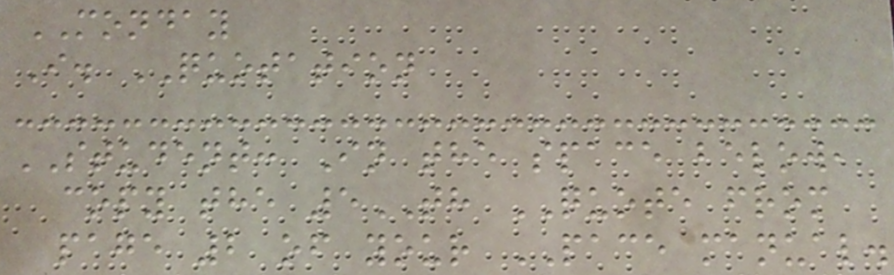MONDAY
I. QUOTATION
STUDENT: In the space below,
copy the 5TH QUOTE from
page 2 of your PACE manual.
